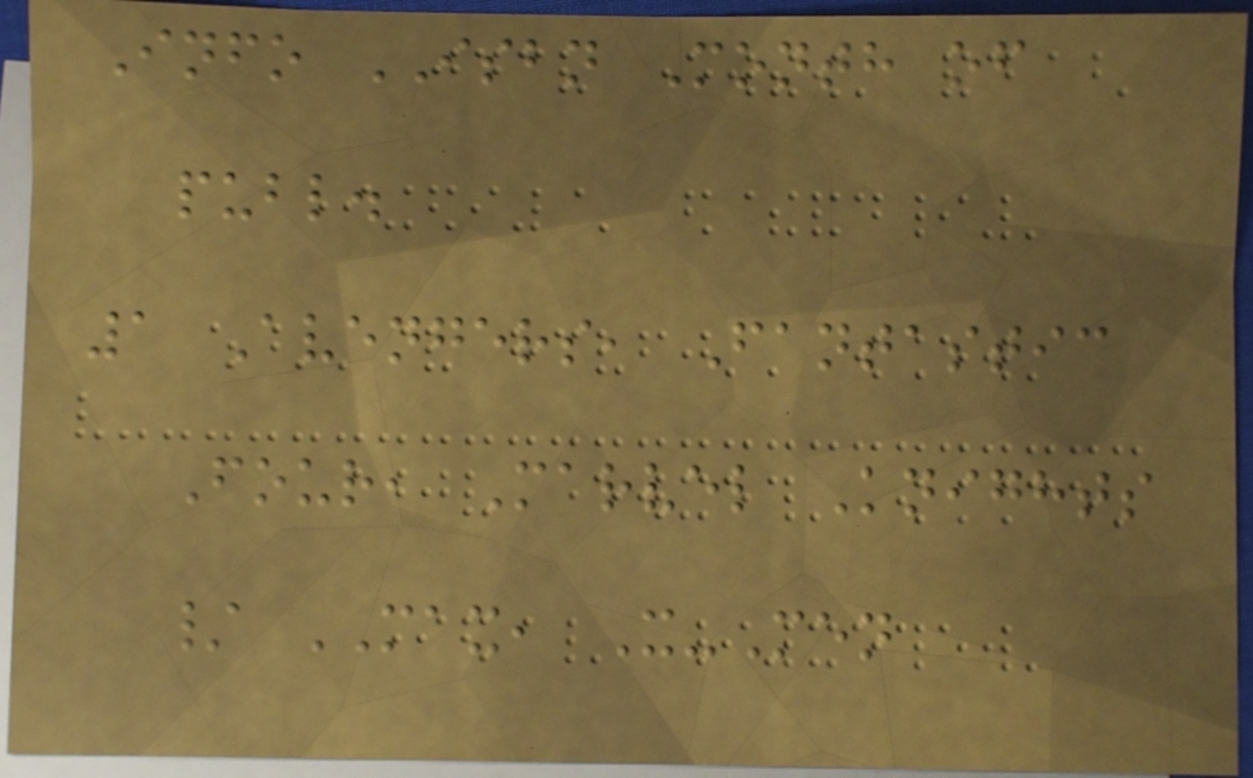Info ISBN Month of
publ.
1 Avengers, Fantastic
Four, Marvel Knights
/ MAX, X-Men
